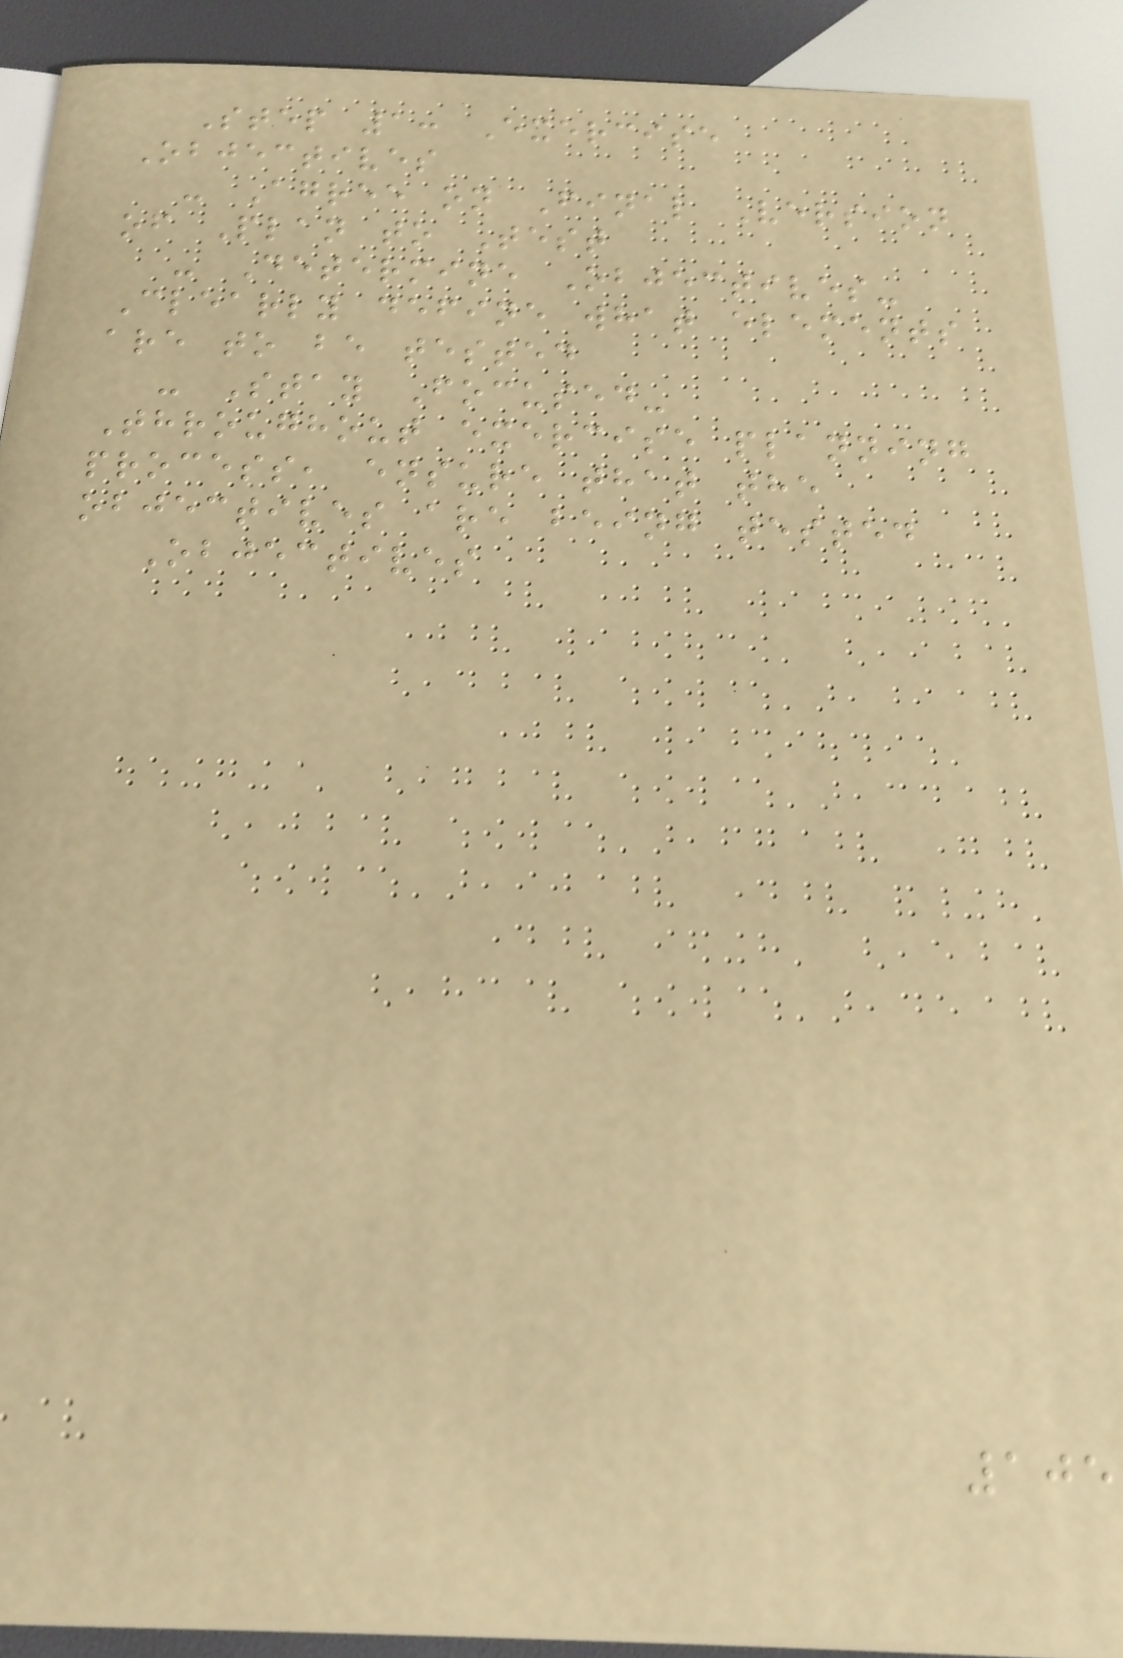Step 1: Exercise
Objectives
- Agree on Final Version
of Plan to Test
- Determine Objectives-
Clearly define what elements
are to be tested
- Stay Focused-
Throughout exercise planning
process, ensure that the
objectives are being tested
Objectives
105
